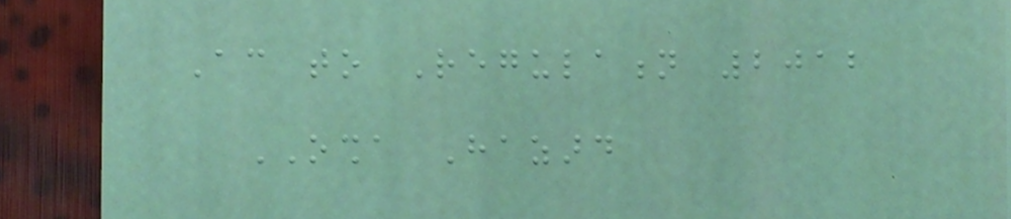According to Regulation 2012
OSHA Hazard
